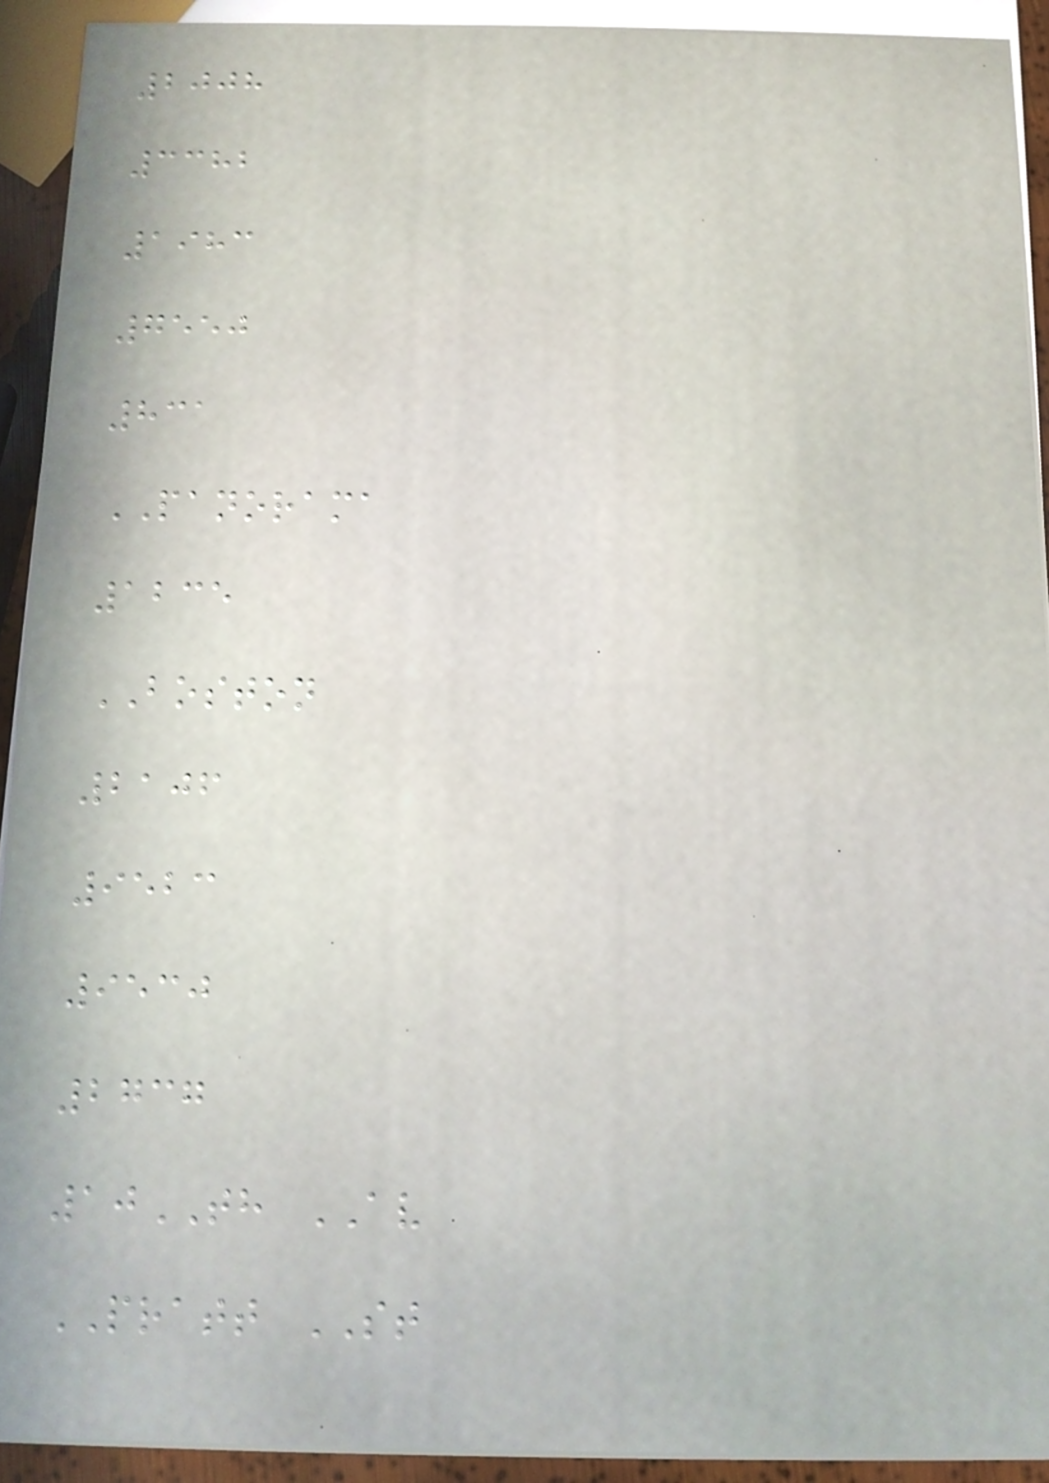2008
3382
1983
7550
831
PANORAMA
1235
BOSTON
2106
9523
9530
2737
10TH AV
PRATT ST
